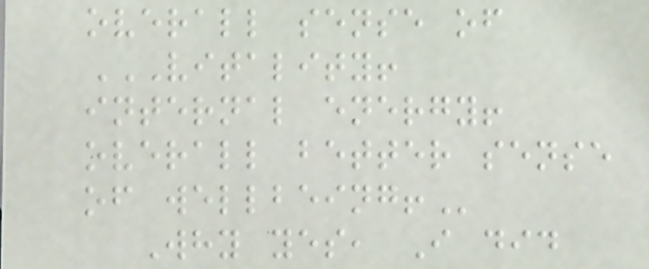overall sense of
VITALITY!
INTERNAL ENERGY!
OVERALL BETTER SENSE
OF WELLBEING!
Why yes, I did
